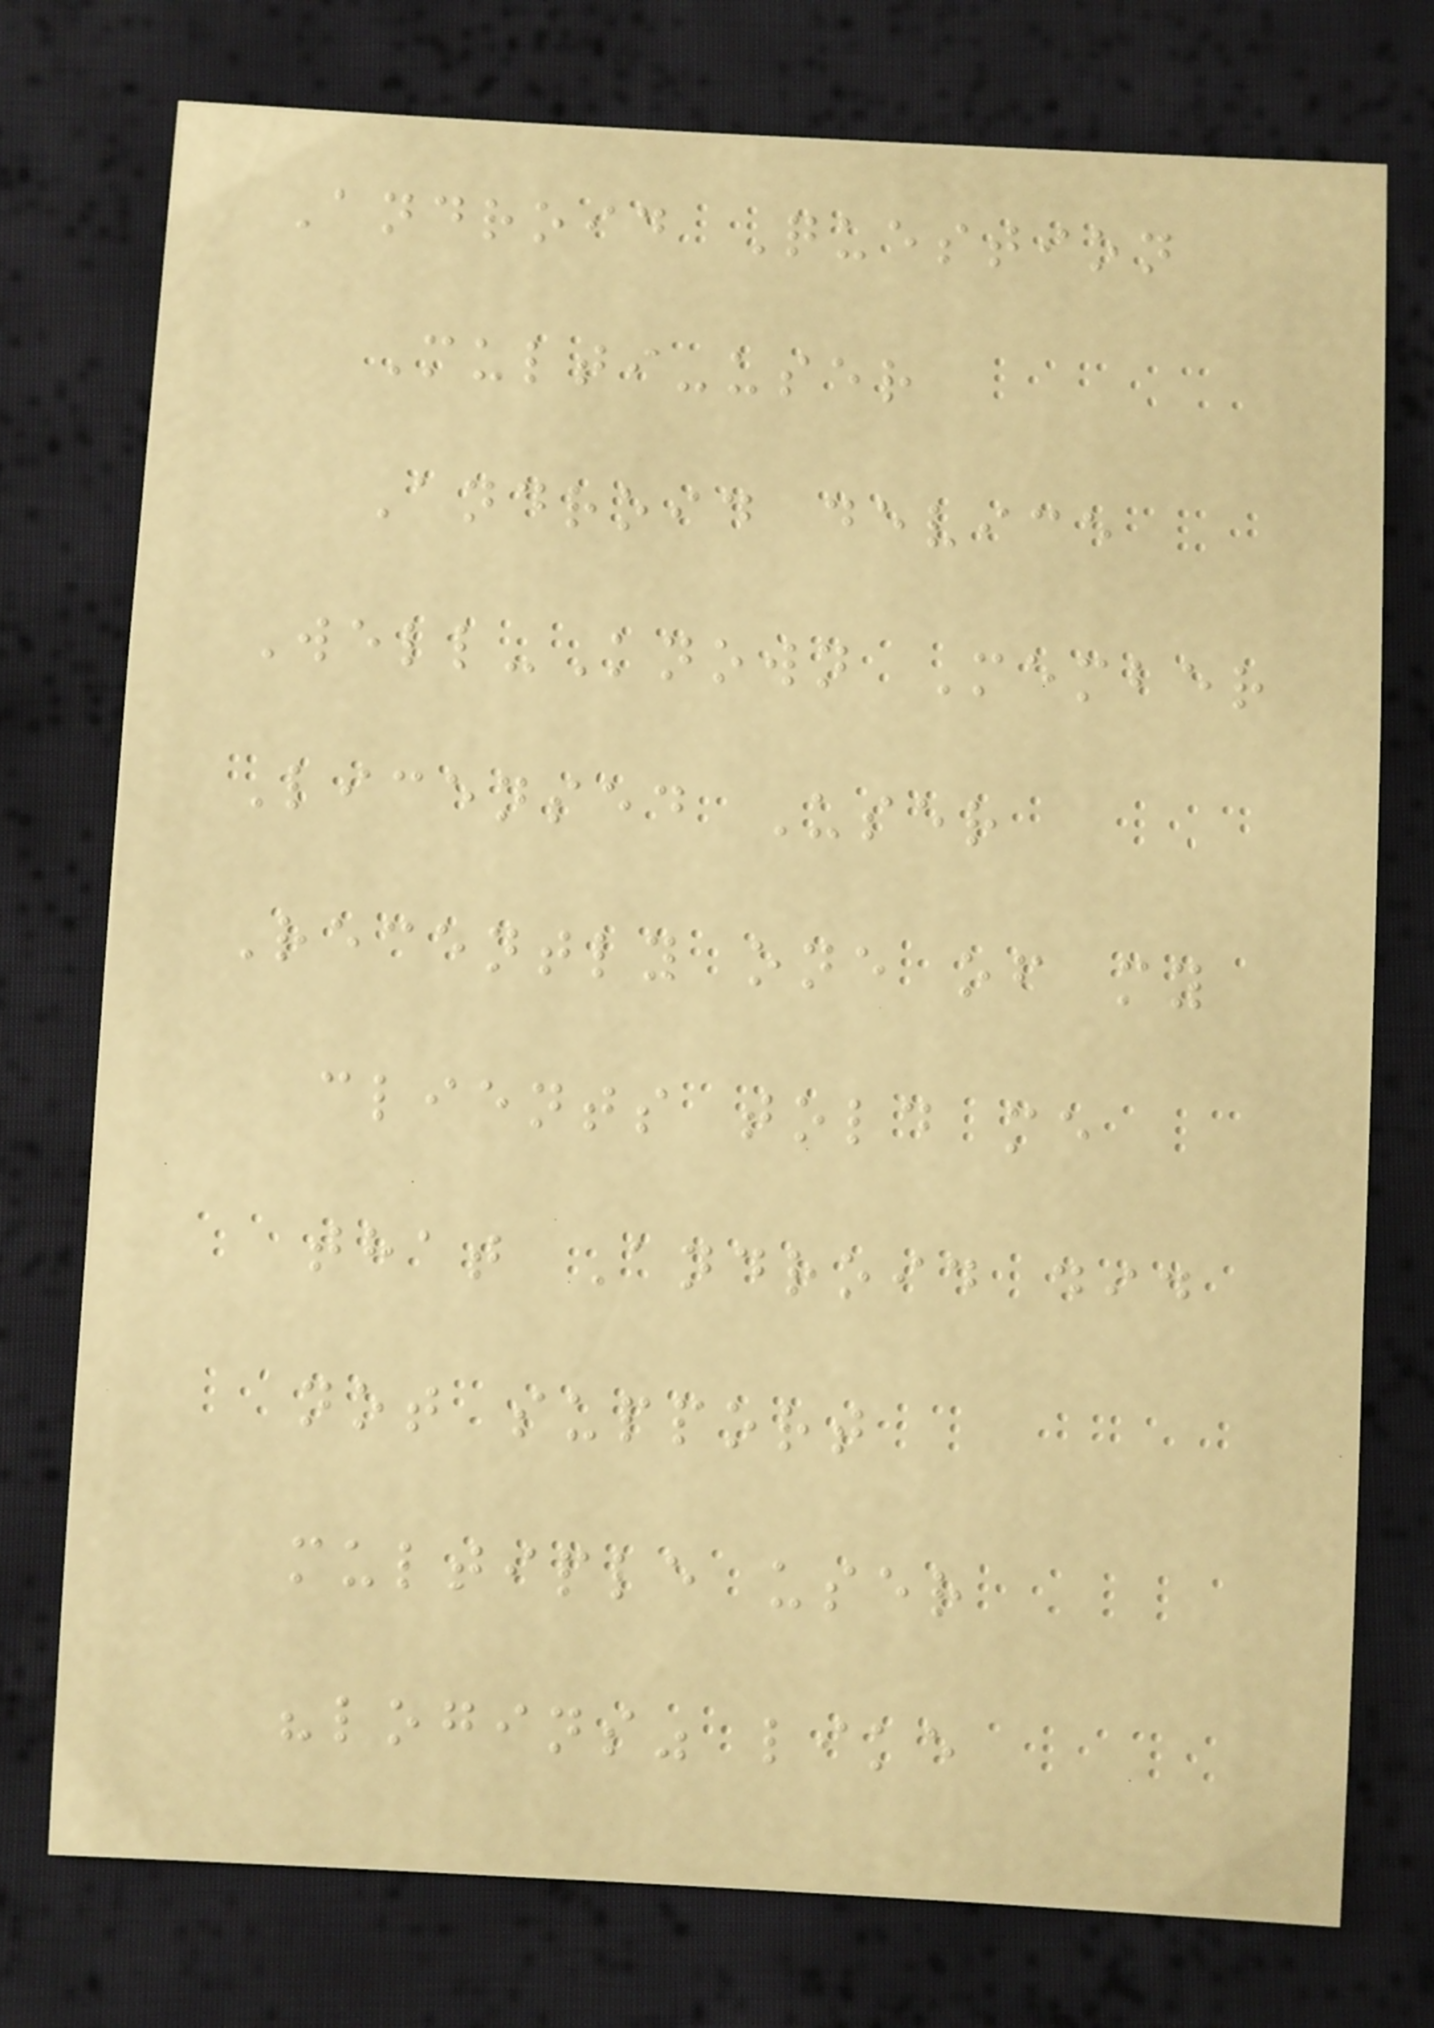Android Question
Multi-user
Android device
Well-Known Member
Licensed User
Recently one of my
clients told me
that Android did
not support
multiple user
"logins" like
